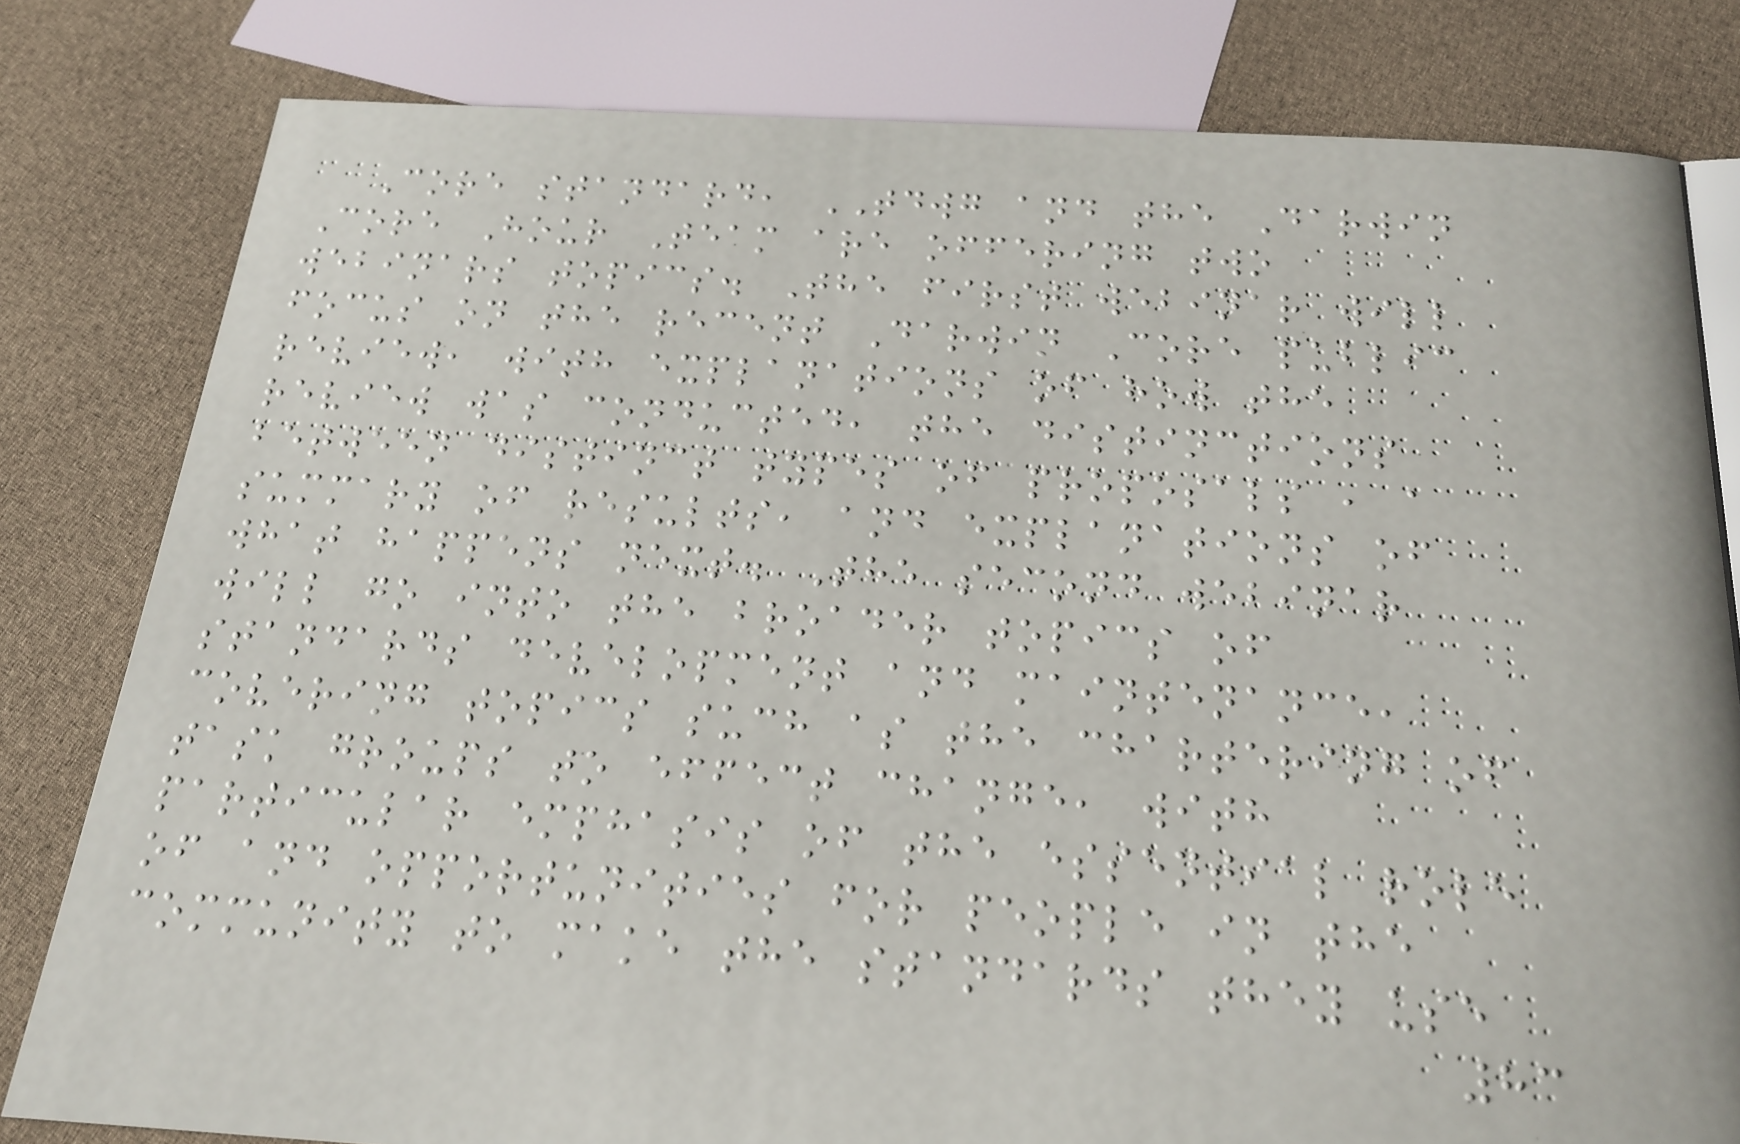Core standard, TDWG and the Darwin
Core Hour Team are offering two
webinars topics. The first webinar will
focus on the recent Darwin Core public
review, with explanations of how the
review was conducted, the distinctions
between distinct types of proposals , a
summary of results, and explanations of
what happens next. The second webinar
will go into the broader topics of
standards development and maintenance,
covering topics such as the chartering of
task groups to effect change, with
particular emphasis of the essential role
of and opportunities for people in the
community to make the standards they use
83
